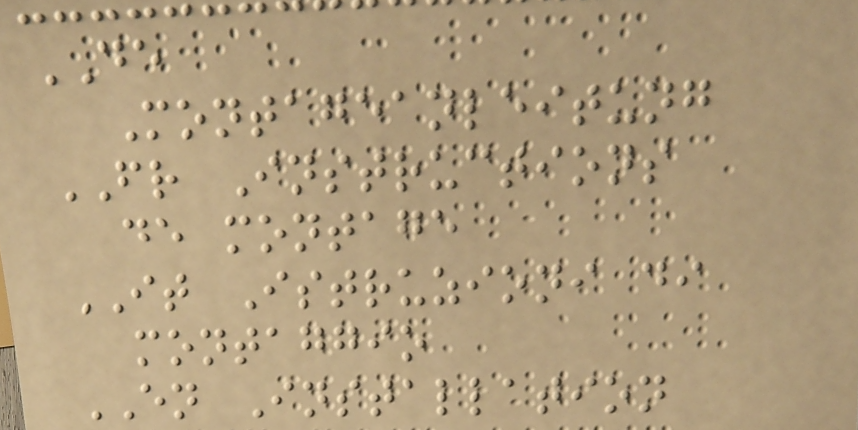DE
Montageanleitung
FR Instructions
de montage
IT Istruzioni di
montaggio
EN Installation
